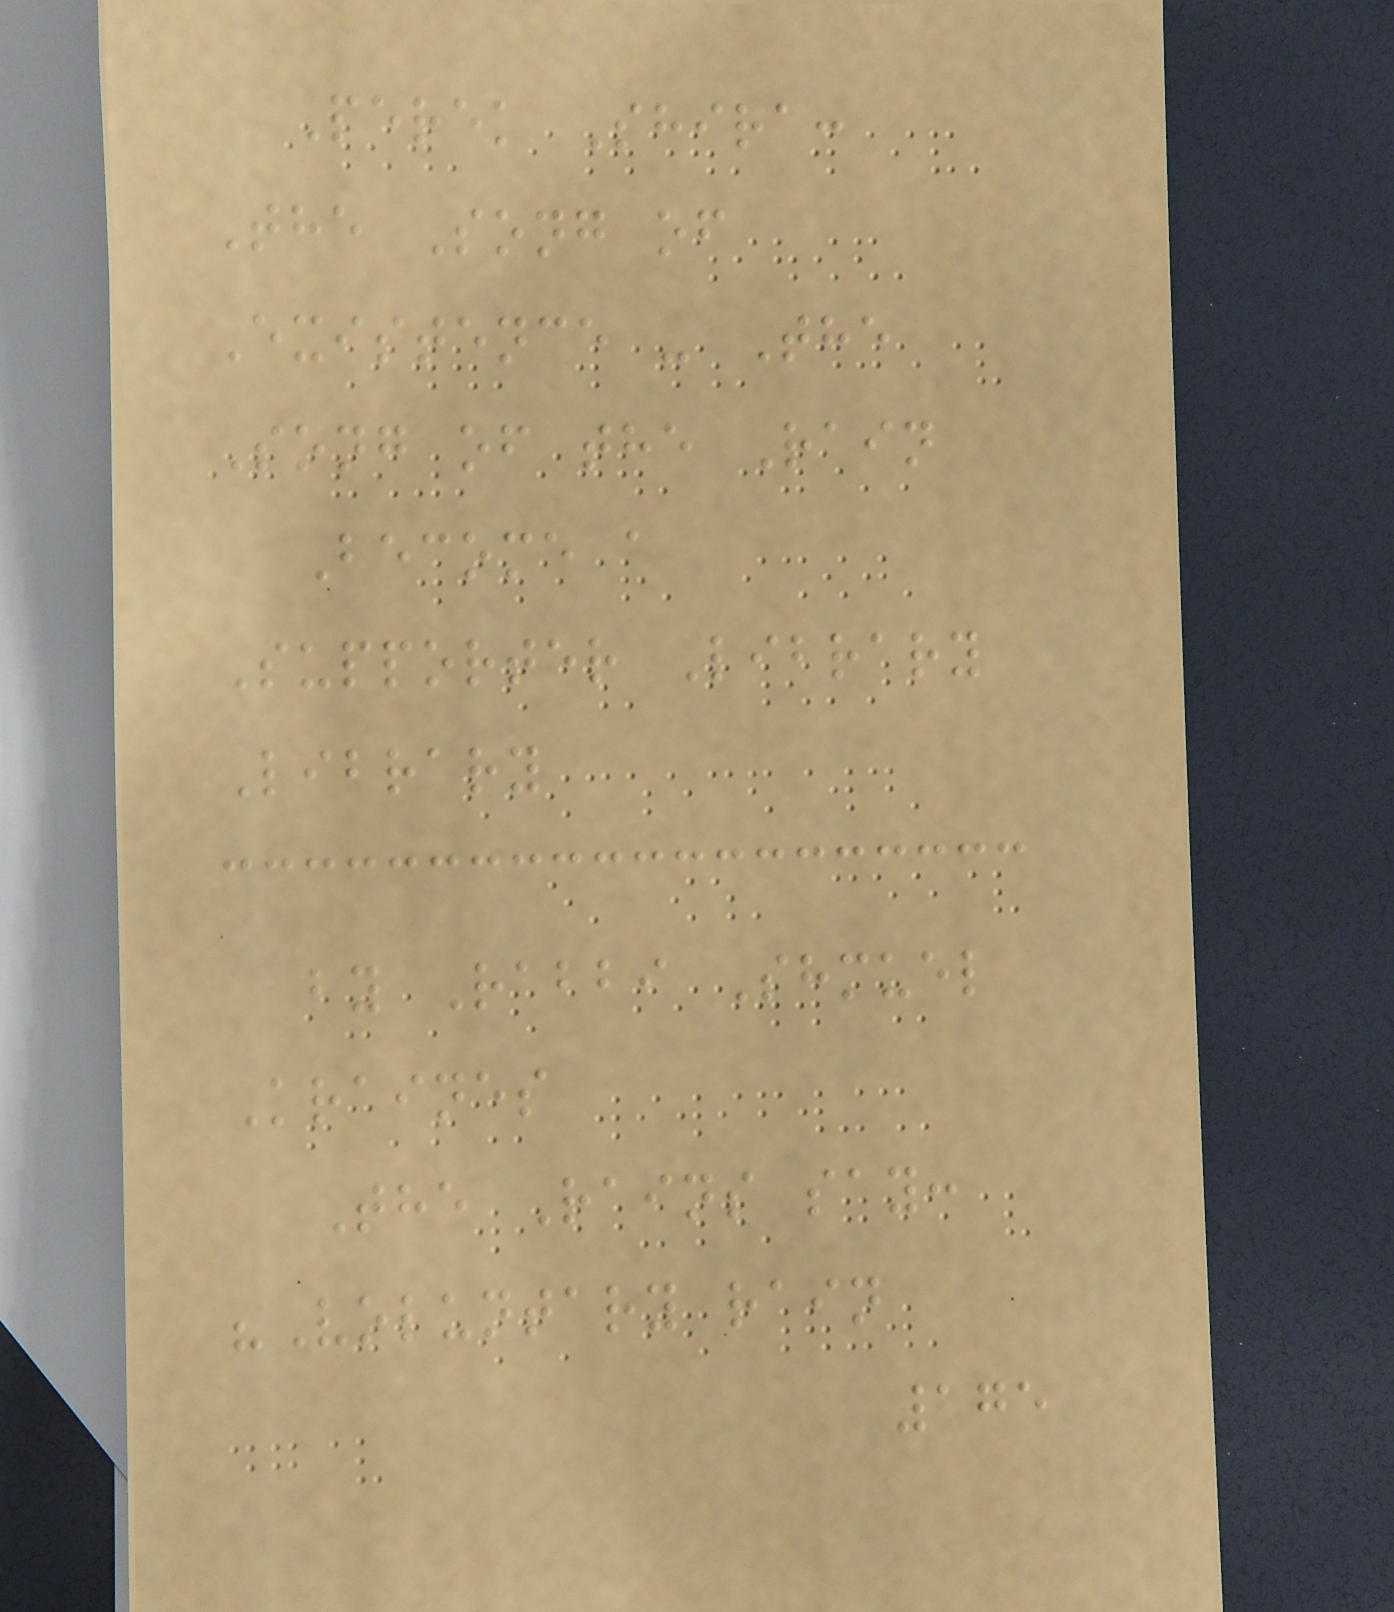Perek Shira:
The Song of
Existence - The
Song of the Rain
Become a
Supporter Library
Library
by Rabbi Shmuel
Kraines
The Rains say:
"Voluntary rain
175
